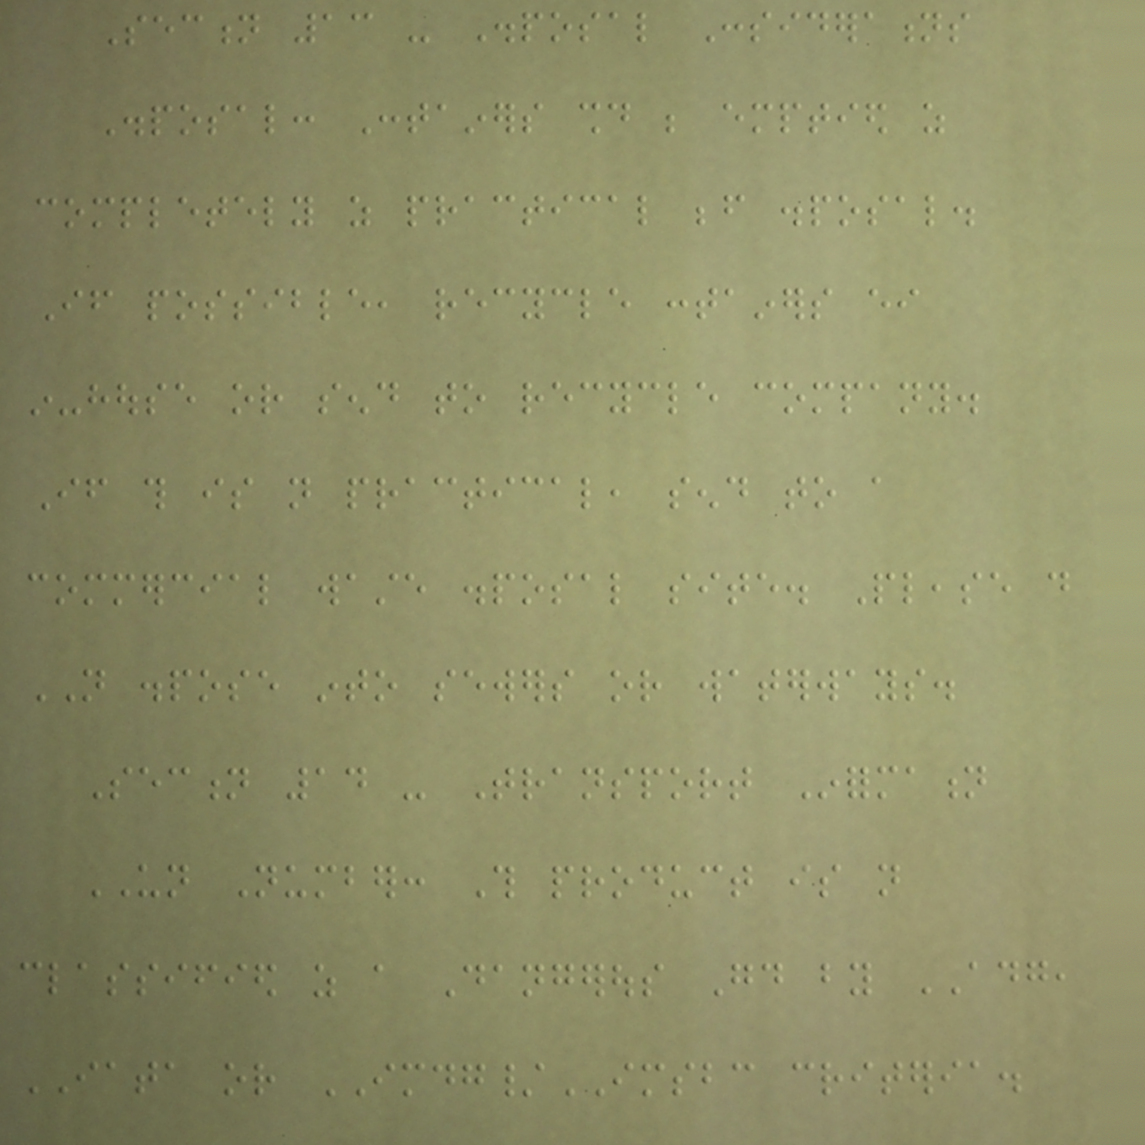Section 13 - Disposal Considerations
Disposal: Containers should be emptied as
completely as practical before disposal.
If possible, recycle containers either
in-house or send to recycle company.
If this is not practical, send to a
commercial waste disposal site. Please do
NOT dispose into sewers or waterways.
Section 14 - Transport Information
UN Number: This product is not
classified as a Dangerous Good by ADG,
IATA or IMDG/IMSBC criteria.
